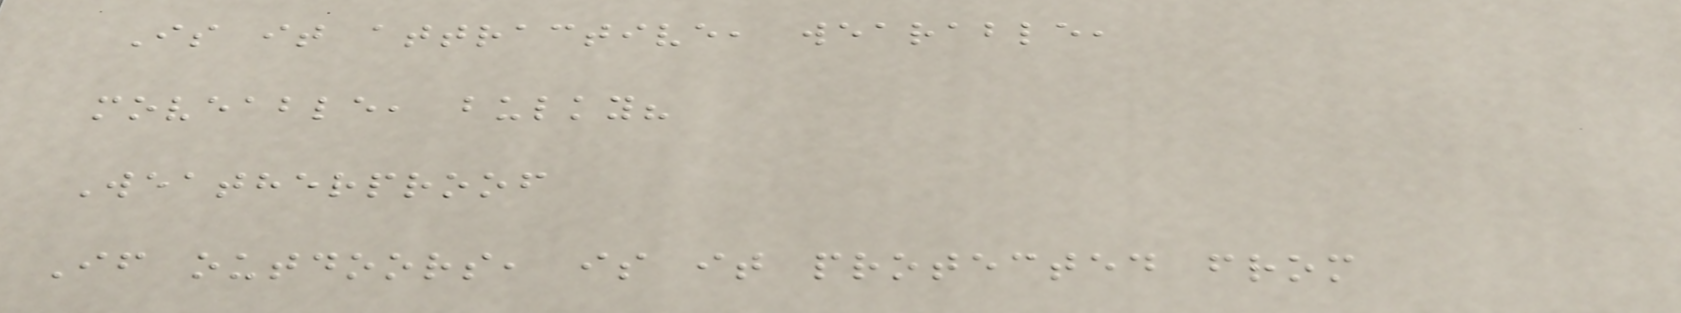Is it attractive, wearable,
moveable, bulky?
Weatherproof
If outdoors, is it protected from
